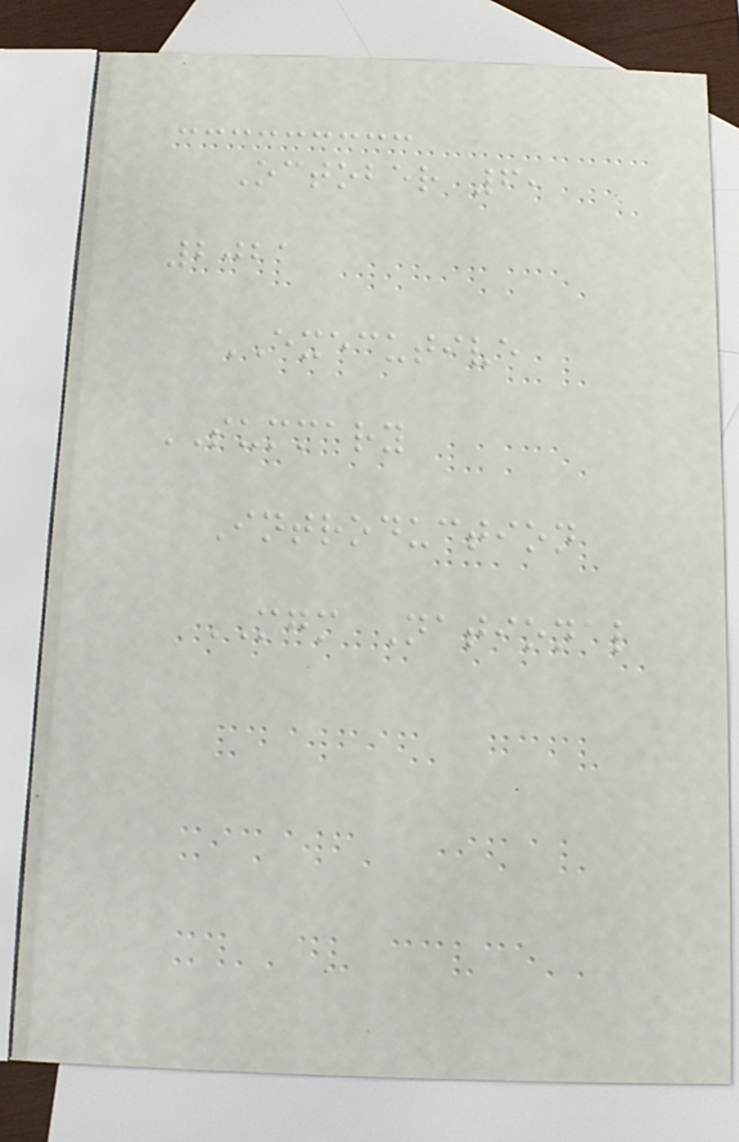October 6,
2021
EXECUTIVE
SUMMARY
Introduction
MGM National
